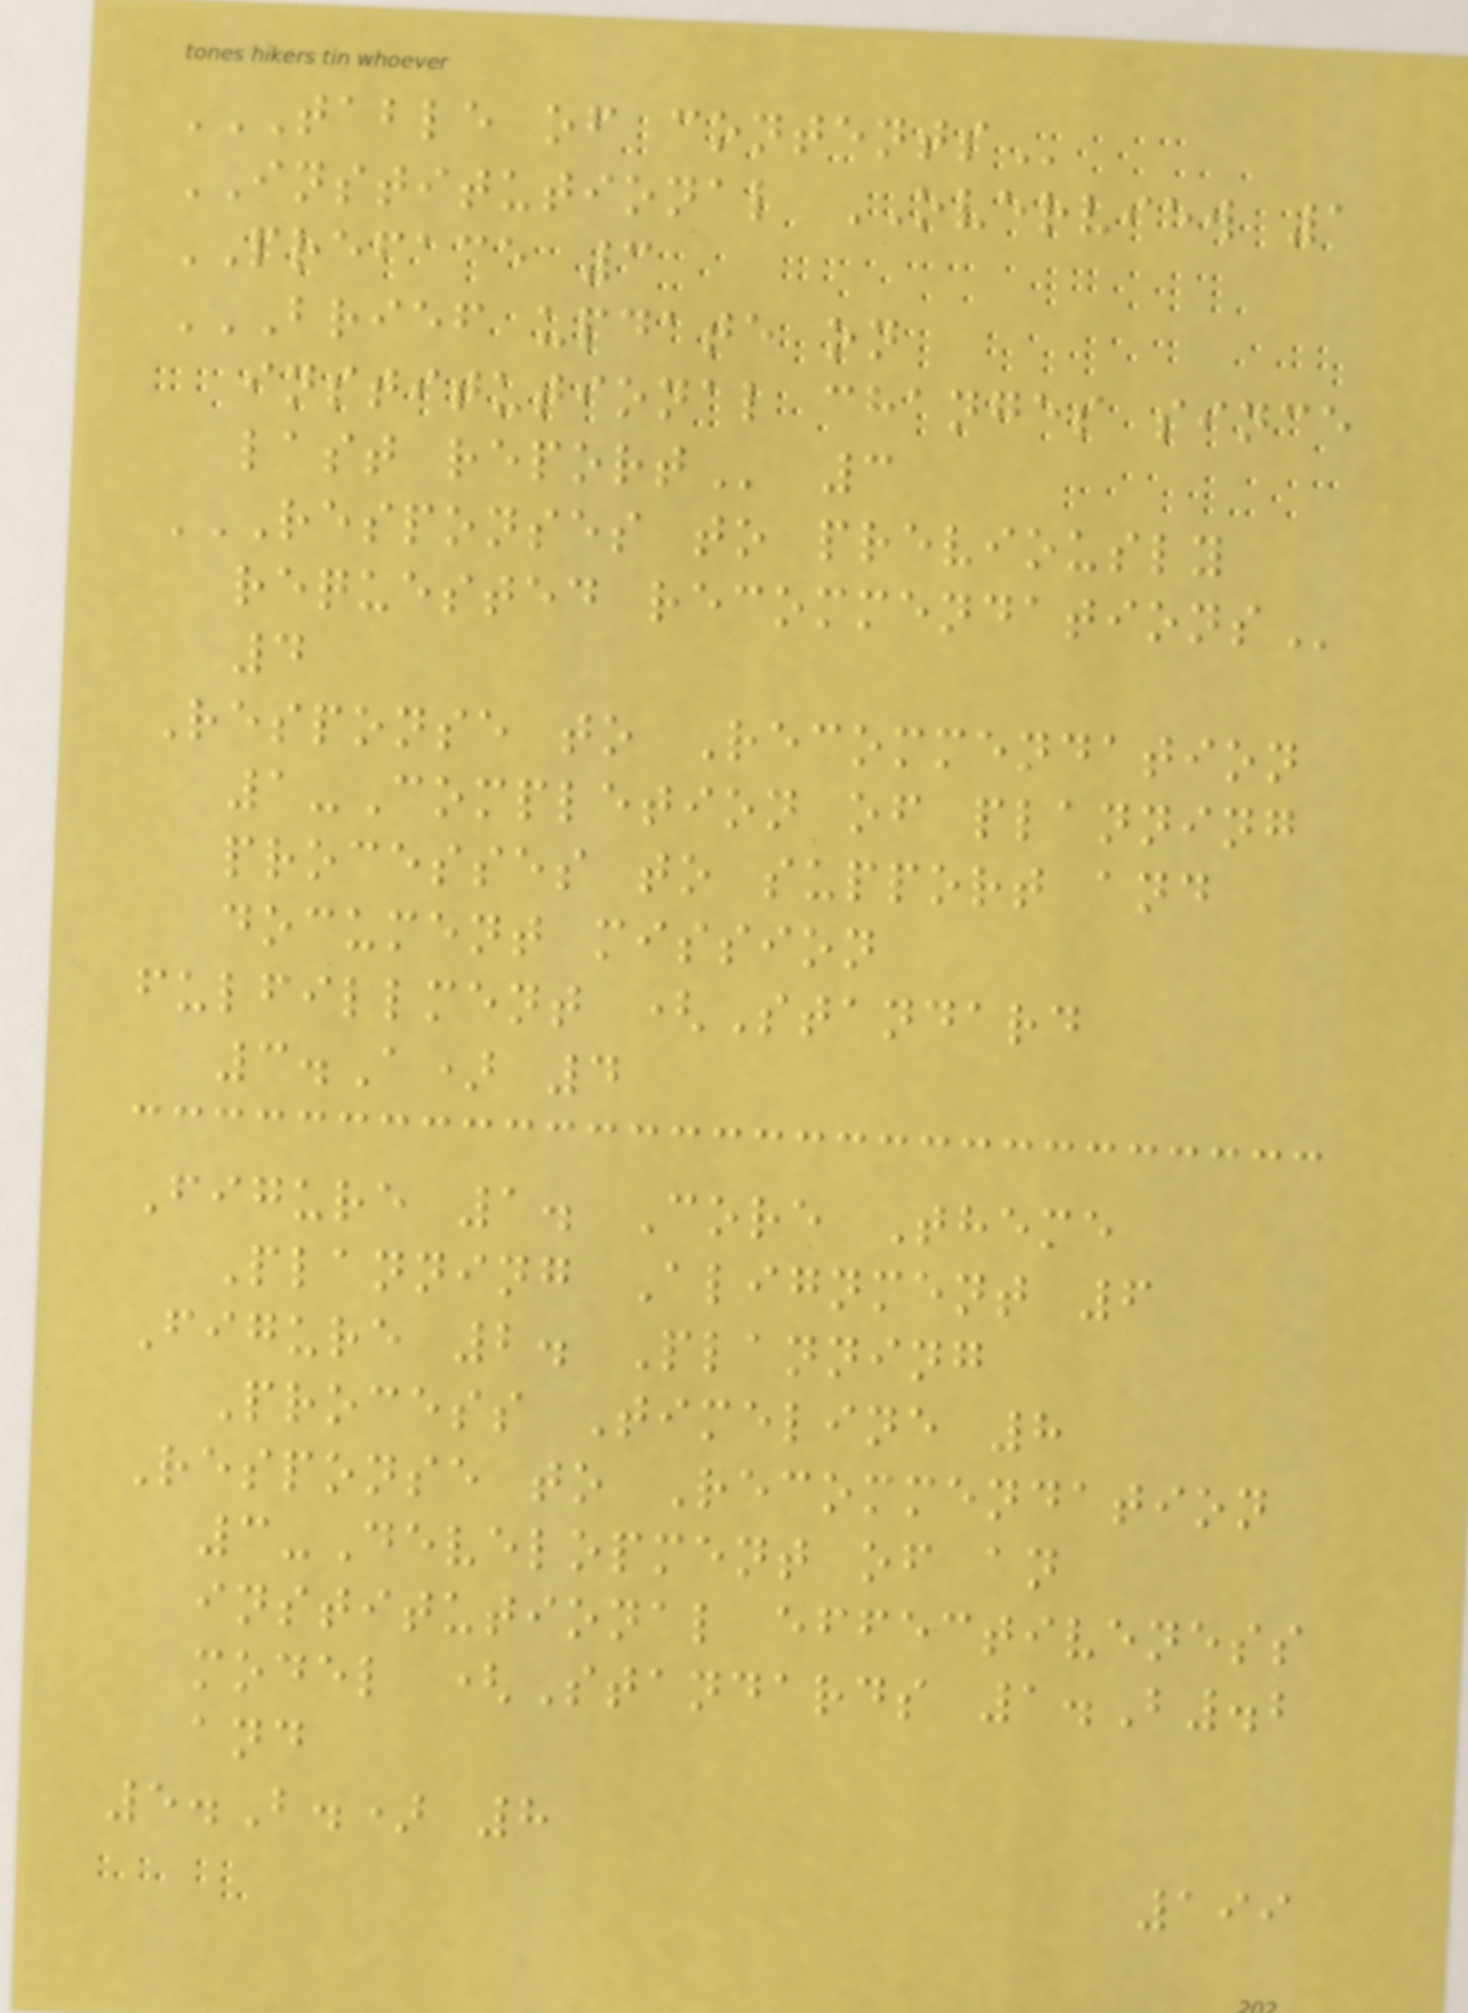TABLE OF CONTENTS
INSTITUTIONAL OVERVIEW 1
PREFACE 3
BRIEF UPDATE ON
INSTITUTIONAL CHANGES SINCE
LAST REPORT 3
RESPONSES TO PREVIOUSLY
REQUESTED RECOMMENDATIONS
4
Response to Recommendation
1-Completion of planning
processes to support and
document mission
fulfillment (Standard
3.A) 4
Figure 1. Core Theme
Planning Alignment 6
Figure 2. Planning
Process Timeline 8
Response to Recommendation
3-Development of an
institutional effectiveness
model (Standards 1.B.2
and
5.B.) 8
199
